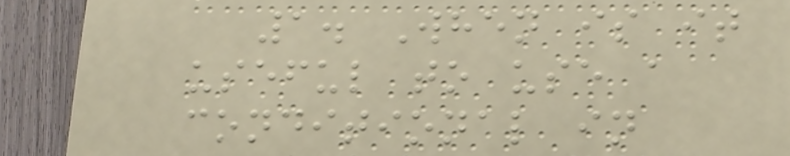1. When is it
useful to use a
conditional in
